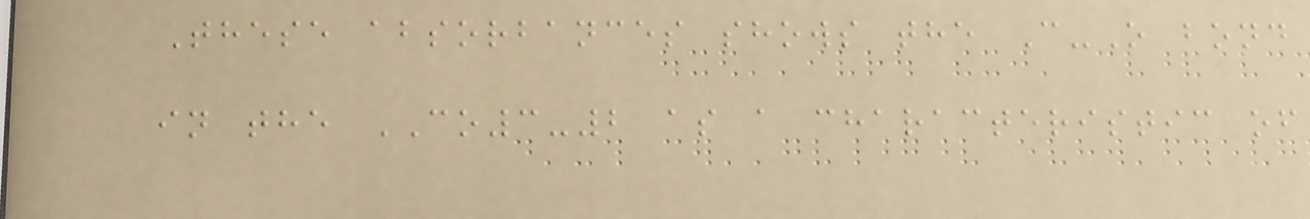These absorbances shows the C-O bond
in the CO3-2 as a characteristic of
